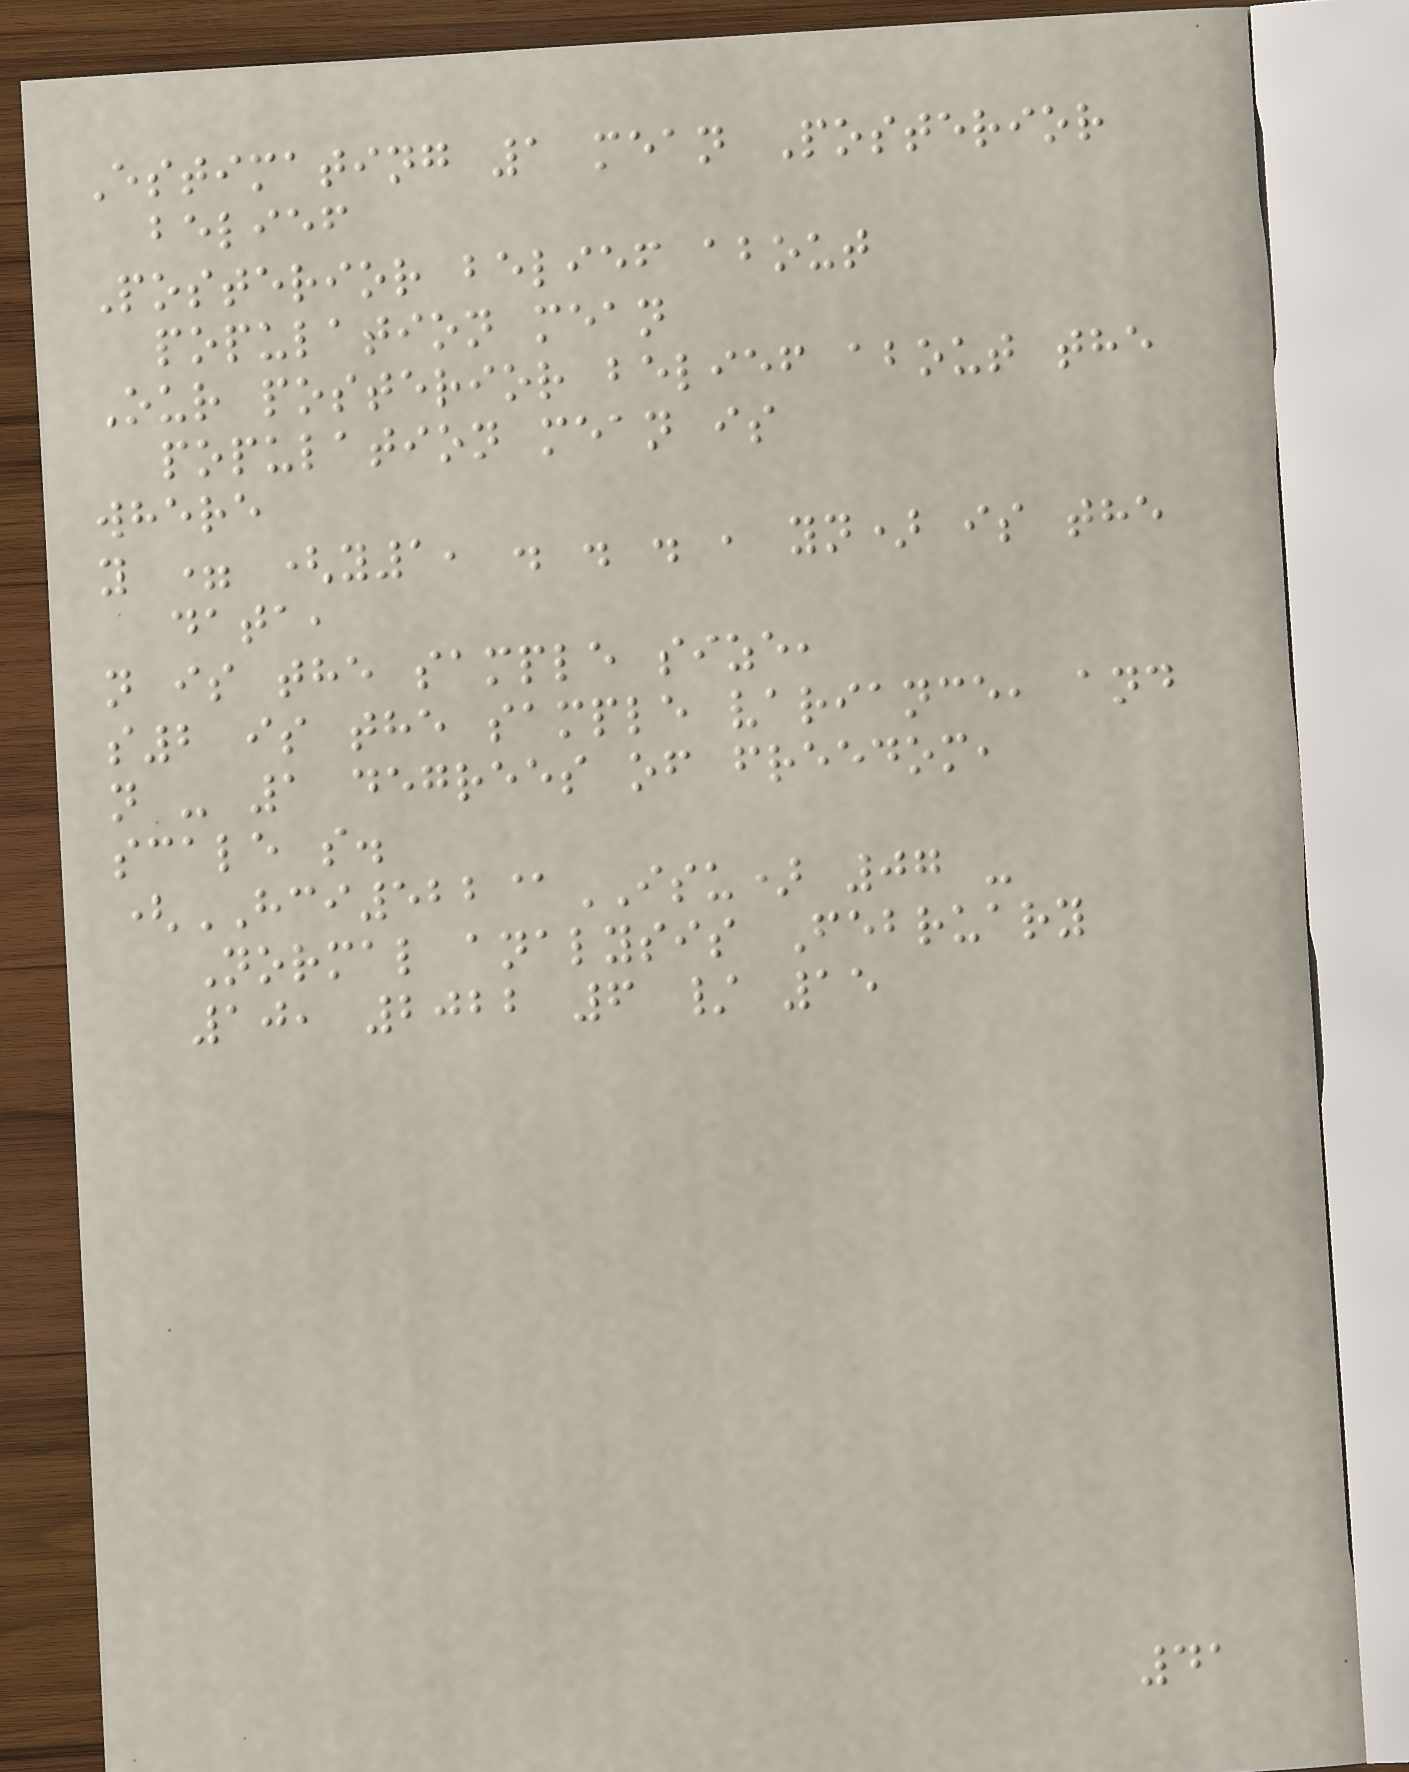Estimating 1 mean Posterior
belief
Posterior belief about
population mean
Our posterior belief about the
population mean is
where
y = (y1, . . . , yn) is the
data,
n is the sample size,
s2 is the sample variance, and
n - 1 degrees of freedom,
scale s.
(HCI522@ISU) 07 -
Normal analysis February
10, 2022 6 / 15
41
